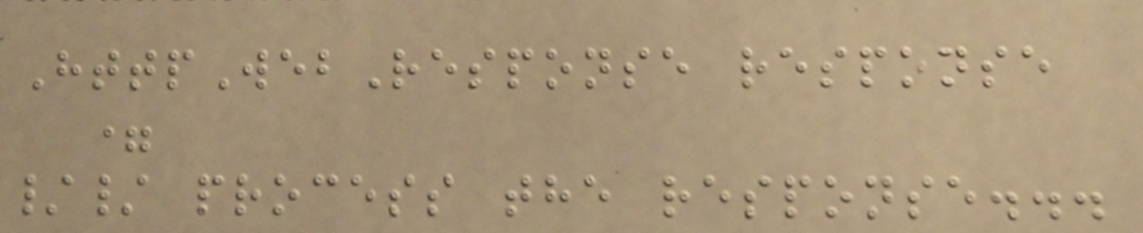HttpWebResponse response
=
// process the response...
